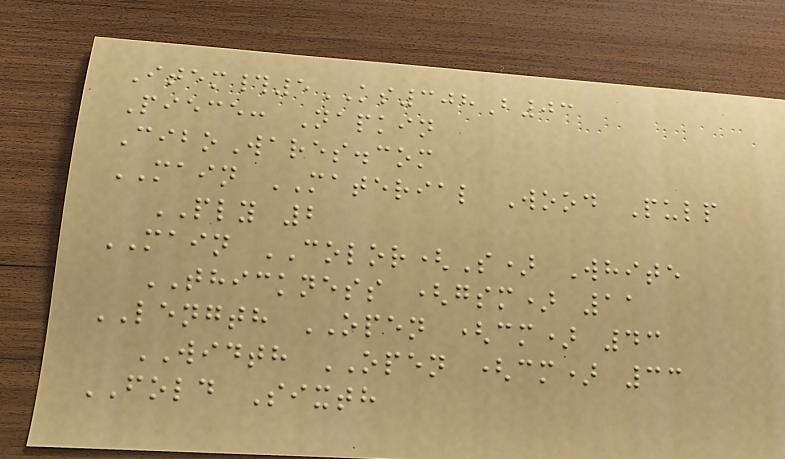Item#5KS308B03
Piece: Napkin
CiboWares.com
MAIN MATERIAL Wood Pulp
PLY 2
MAIN COLOR(S) White
THICKNESS (gsm) 11
LENGTH OPEN (cm) 43
WIDTH OPEN (cm) 33
FOLD Sixth
